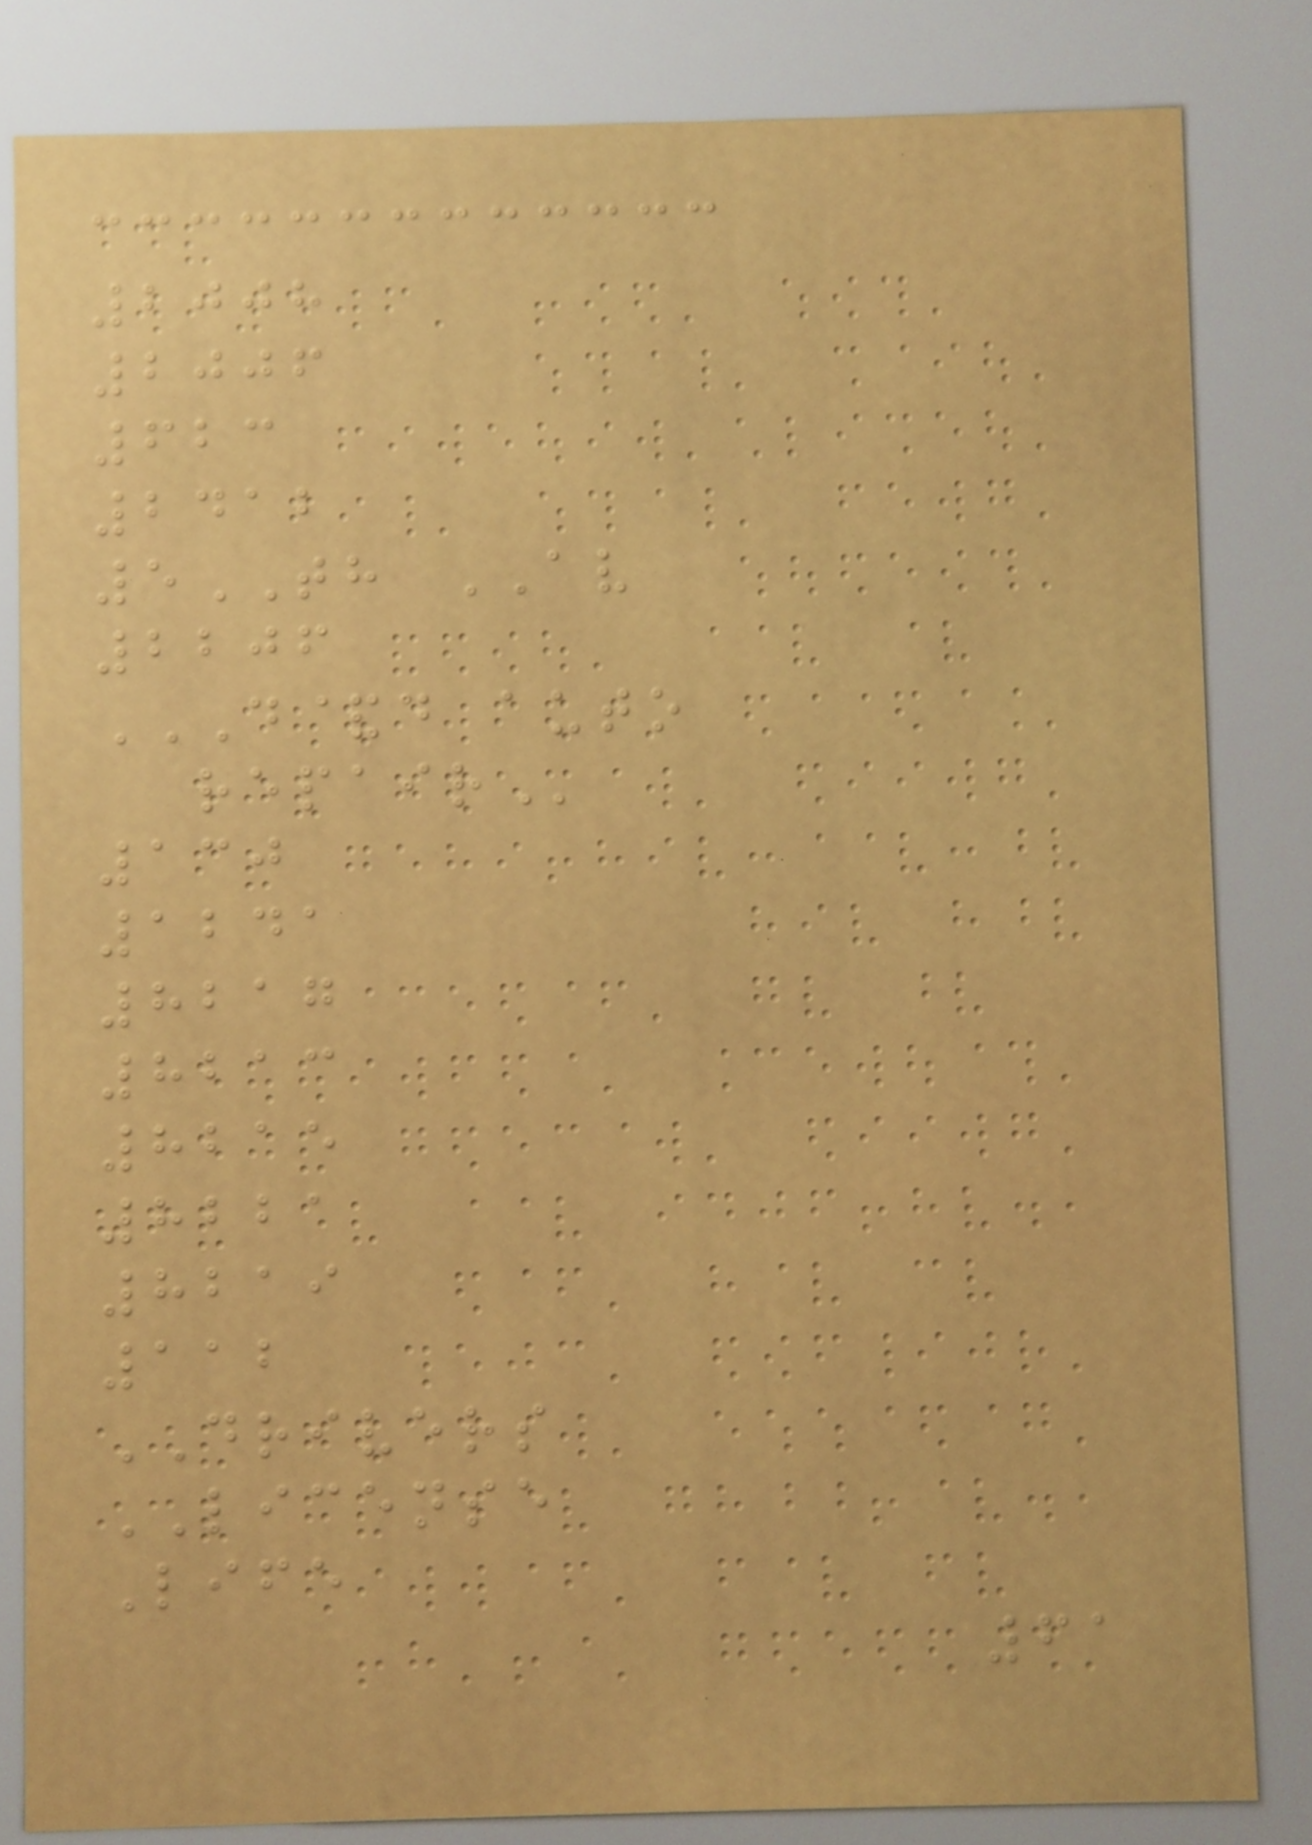2008
2006
623
2412
5TH AV
2206
D&D AUTO
REPAIR
130
1241
8217
8213
8215
8221
8219
112
DRIVERS
LICENSE
Life
61
